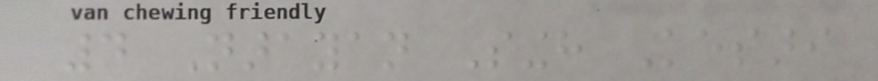4 Narayan Singh Kesari
